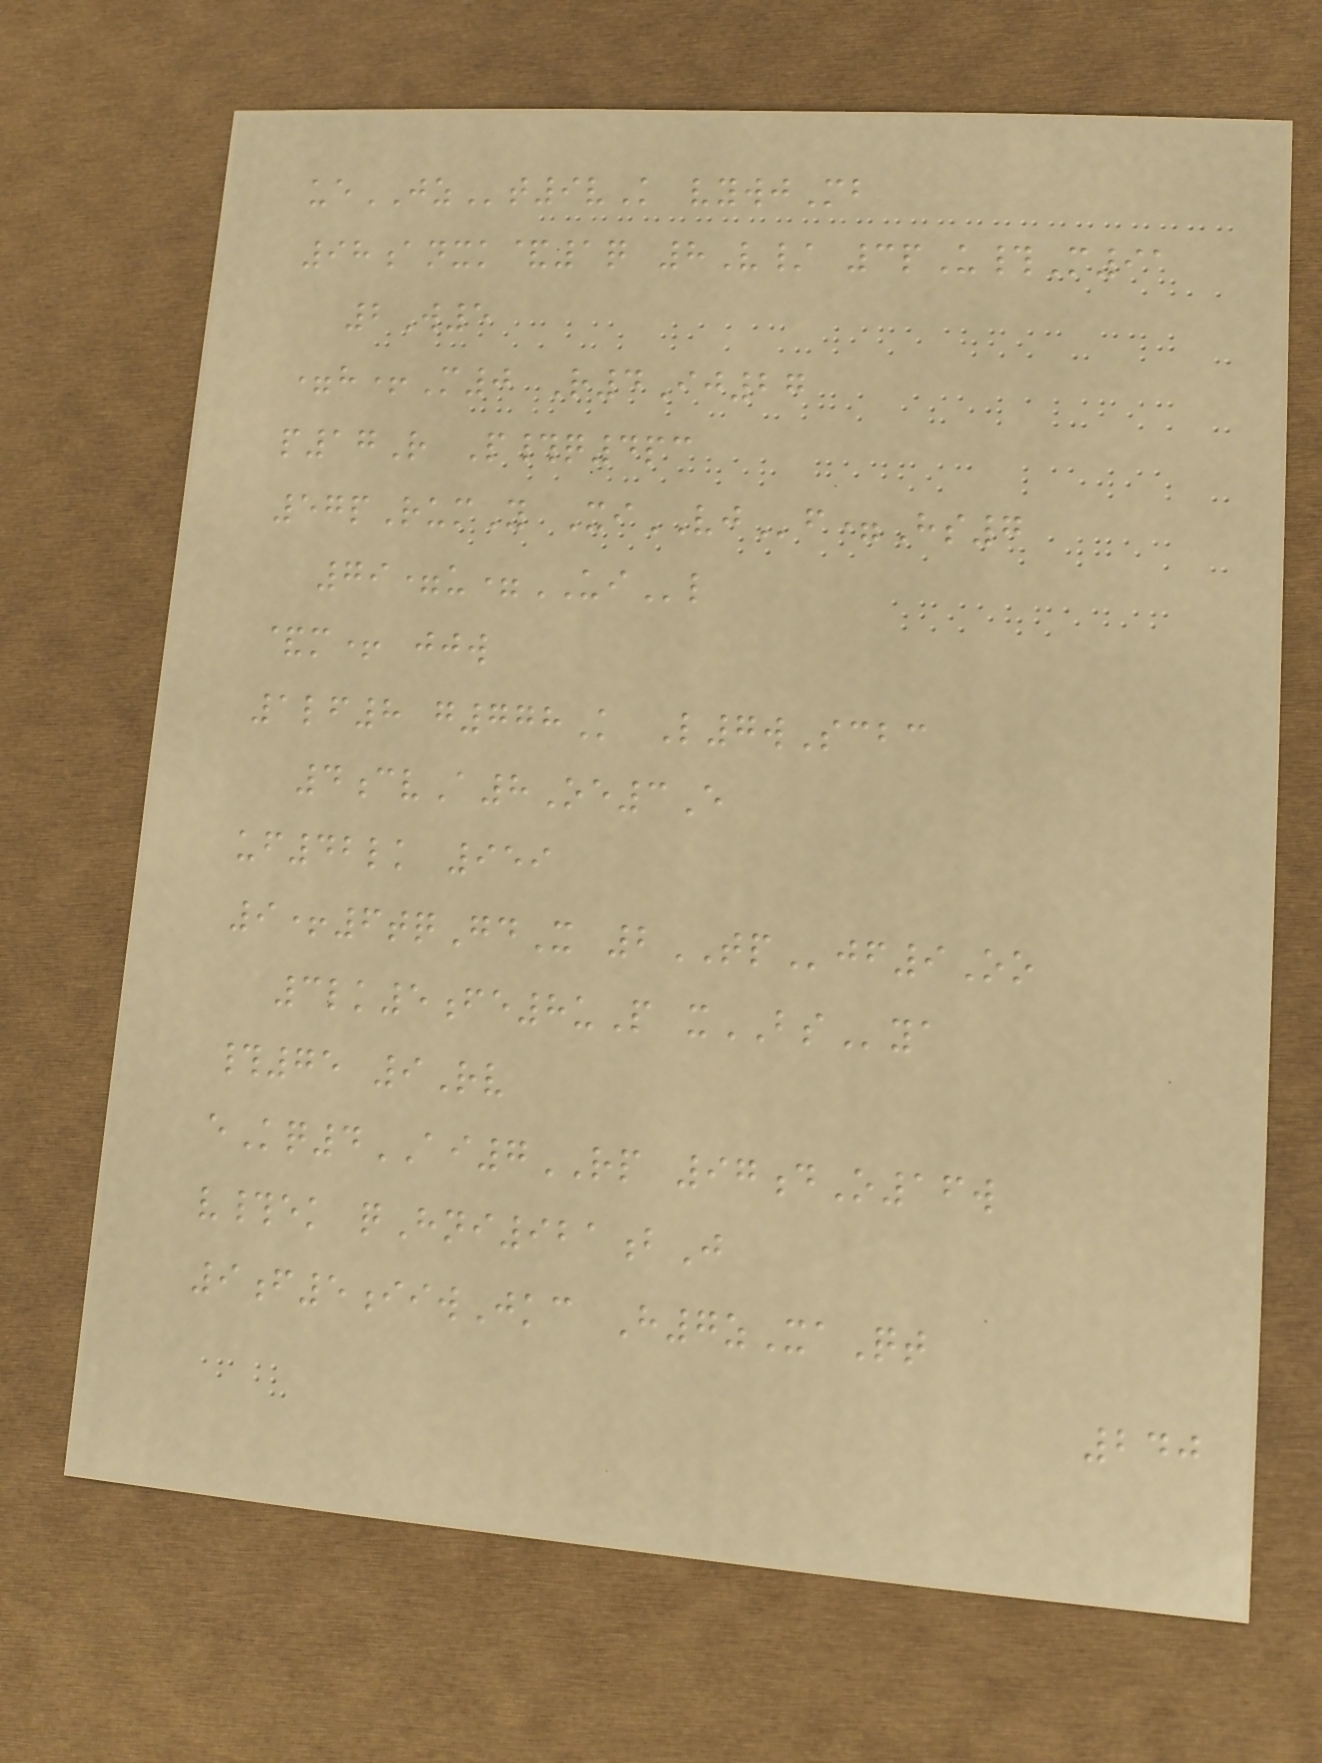ueJZt9vK vywjMb
98anxk&1q 8V/ 3pU#M91
2W5
=h+M0 R4Ij27
p17R P#q4pc
57pRumY XiVJf=Hs7
79=u=UIl
&m+ jjw
1lf8 g778K L7wScbc
4cvA8Oe3E
uf42lk 959
9+6tqGdX 2TPjf9Oo
3lk5fe8uP xBSya
#75 9Rv
eKq4AI7RP 97dO16w
v#ek qHni921bJ
9f5iiwJkc H7zXaQt
240
